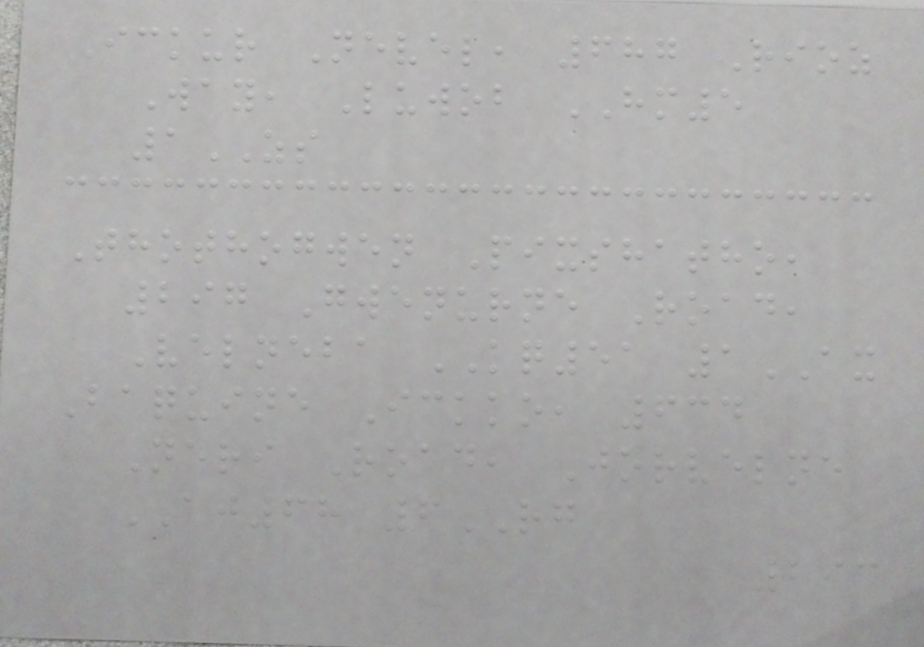Ickur Nevel, 687 Rioz
Way, Luwob HM5
1ZS
Thothogwen Pixshatho,
297 Gwenurne Road,
Velneba KQ51 1AX
Baquine Ickko, 634
Neri Road, Jorvelne
AJ68 6RG
293
